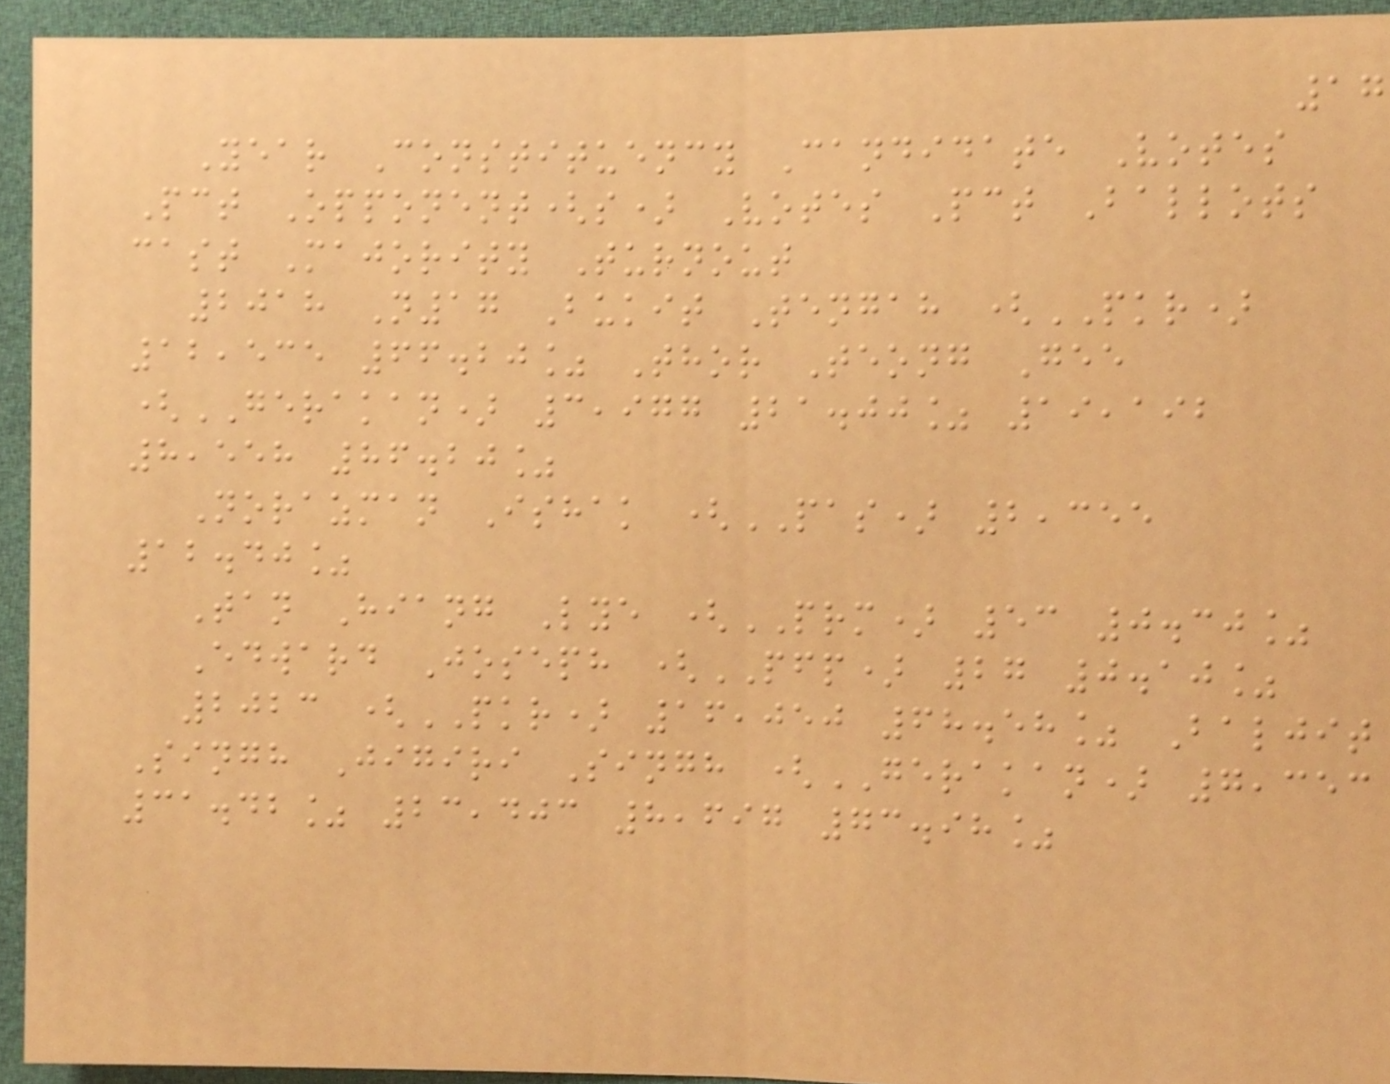17
Year Constituency Candidate Votes
Pct Opponent(s) Votes Pct Ballots
cast Majority Turnout
2018 N17 Bukit Tengah (PKR)
12,535 66.20% Thor Teong Gee
(GERAKAN) 3,977 21.00% 19,192
8,558 86.20%
Norazman Ishak (PAS) 2,355
12.40%
Tan Hiang Lye (PRM) 53 0.30%
Edward Joseph (PFP) 27 0.10%
2023 (PKR) 16,050 68.58% Baljit
Singh Jigiri Singh (GERAKAN) 7,353
31.42% 23,403 8,697 73.98%
